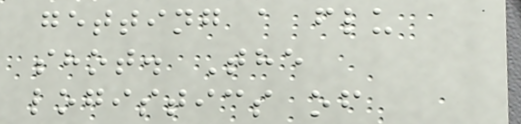getting a flu
shot. The
logistics of
